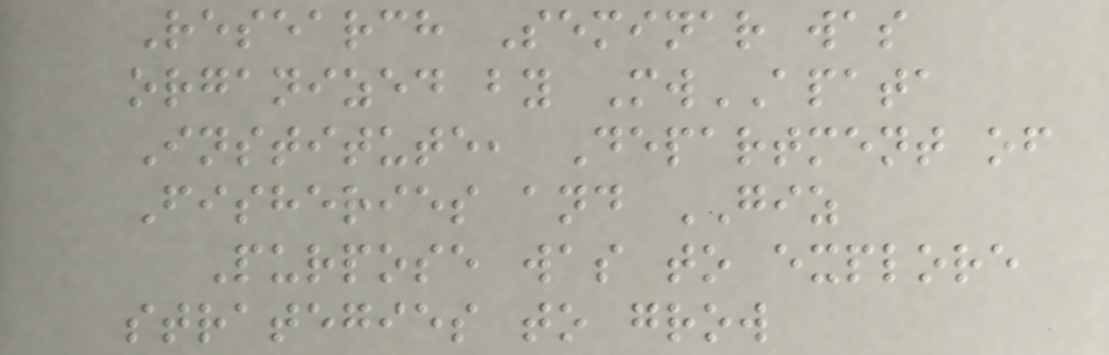Research Seminar was
organized by MwAPATA
Institute, Department of
Fisheries and GIZ
Purpose was to explore
strategies to grow
